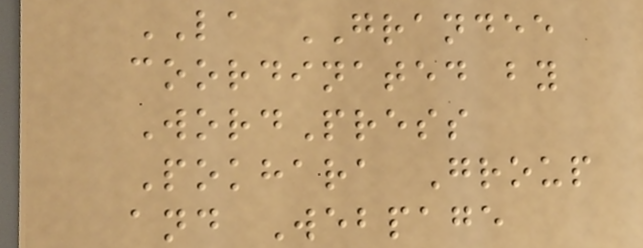LA GRANDEE
coordinated by
WordPress
Pokhara Group
and Webpage
